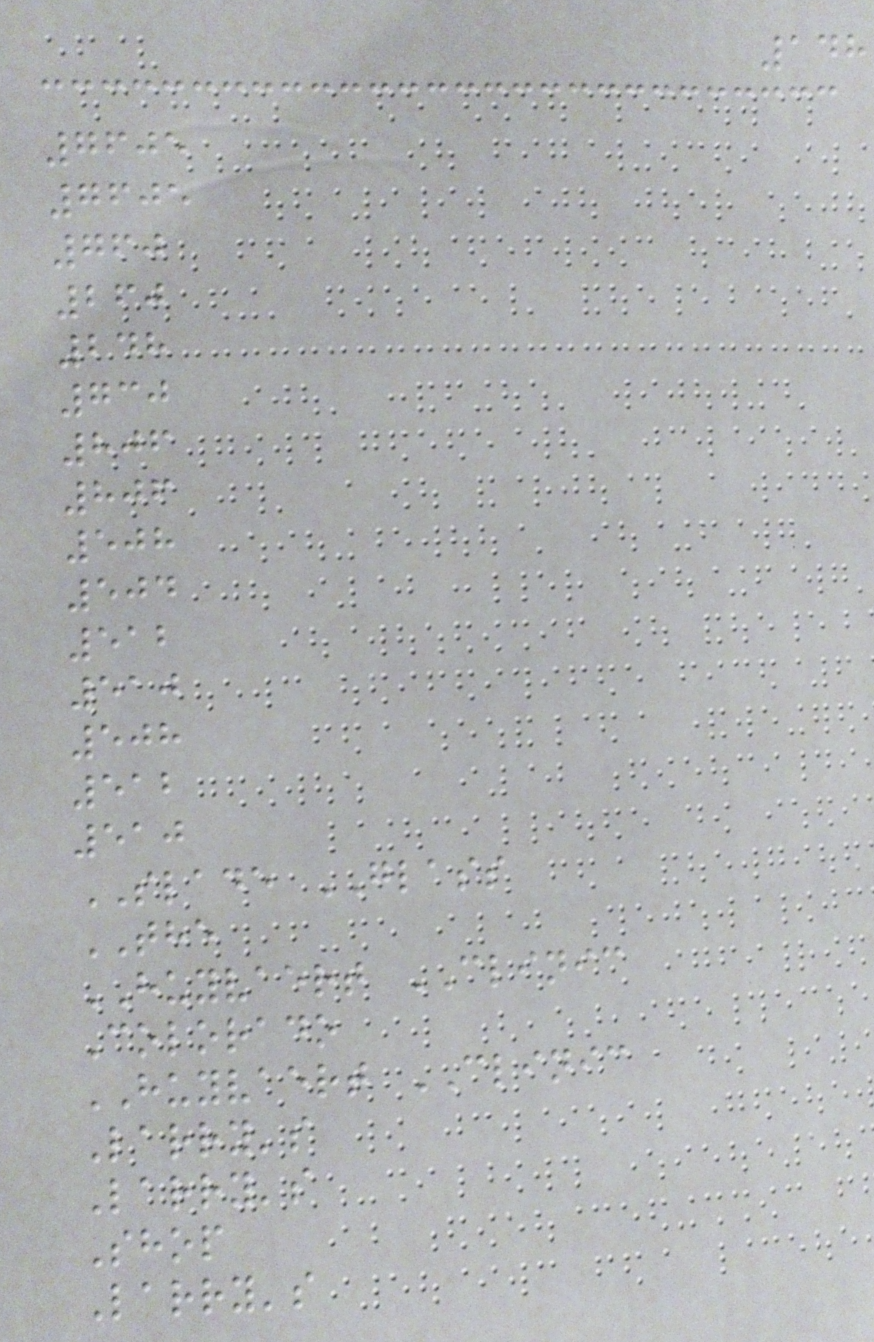148
7605
7605
760
260
248
730
806
806
508
504
512
510
508
512
510
SLADE GLASS
THE
HUYVAERT CLINIC
Colorado
HUYVAERT CLINIC
Larry's
Larry's
Shop
Larry's
